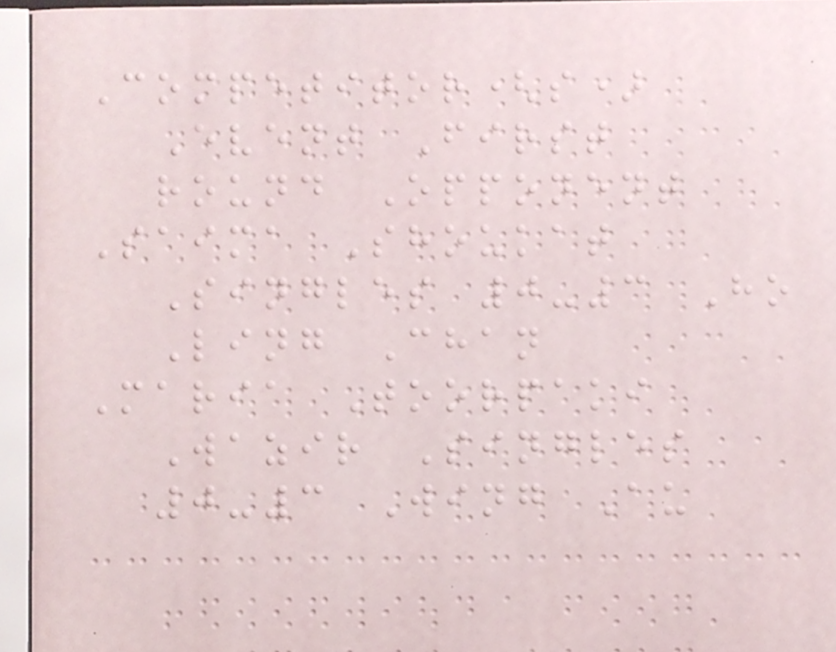Competitor(s)
Event First
round Opponent
Saima Shoukat
Singles 0-3 Ho
Ling Chan
Maria Toorpaki
Wazir Singles
0-3 Wing Au
